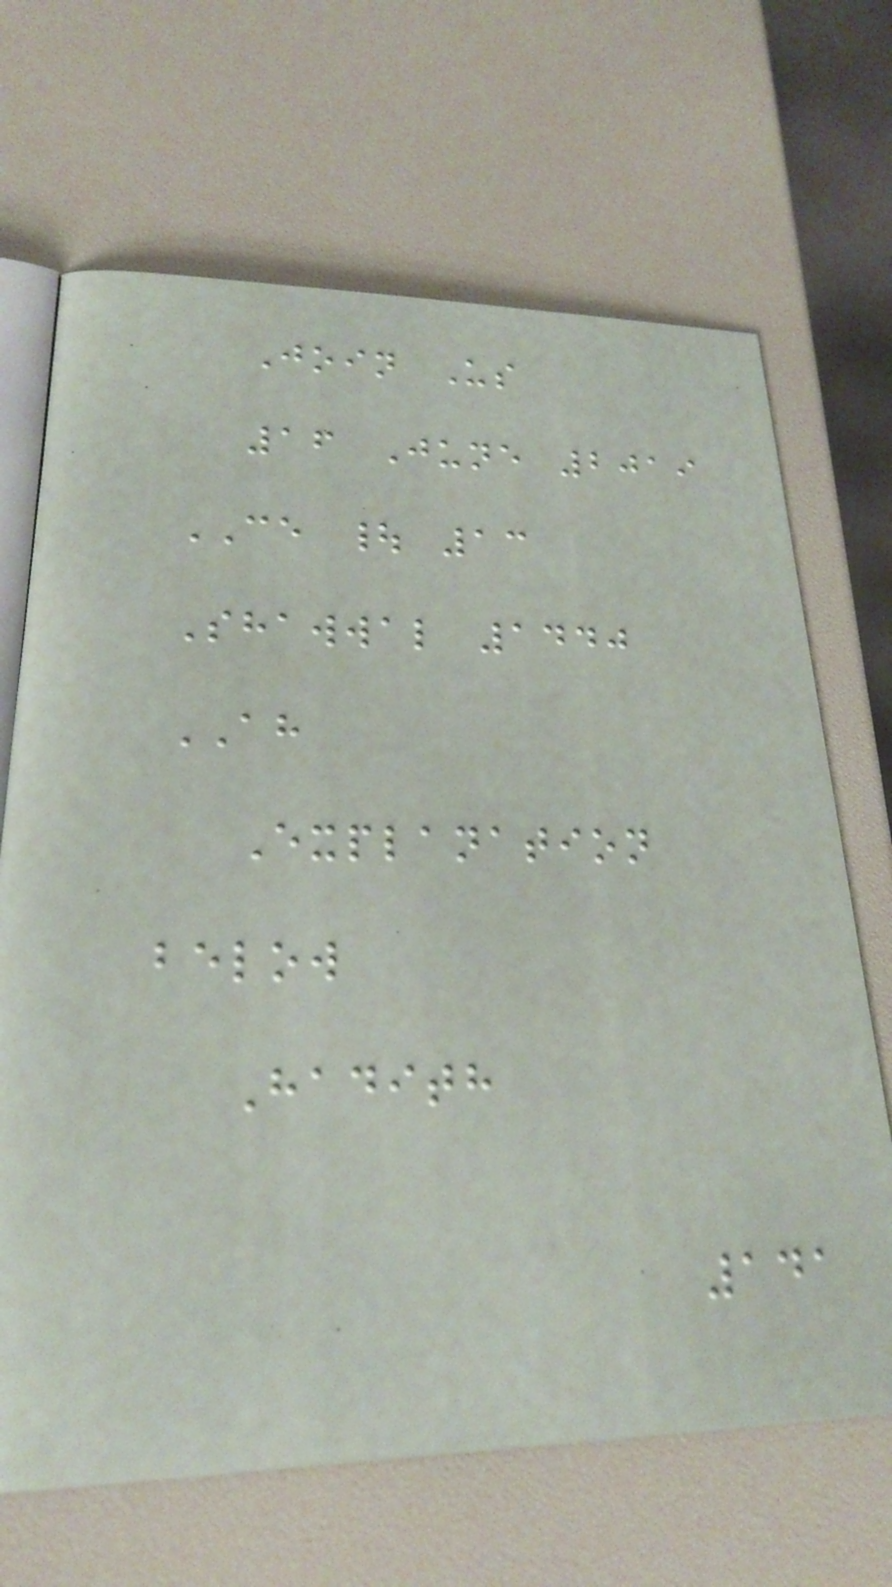Join Us
16 June 2019
CE | 13
Shawwal 1440
AH
Explanation
below
Hadith
141
